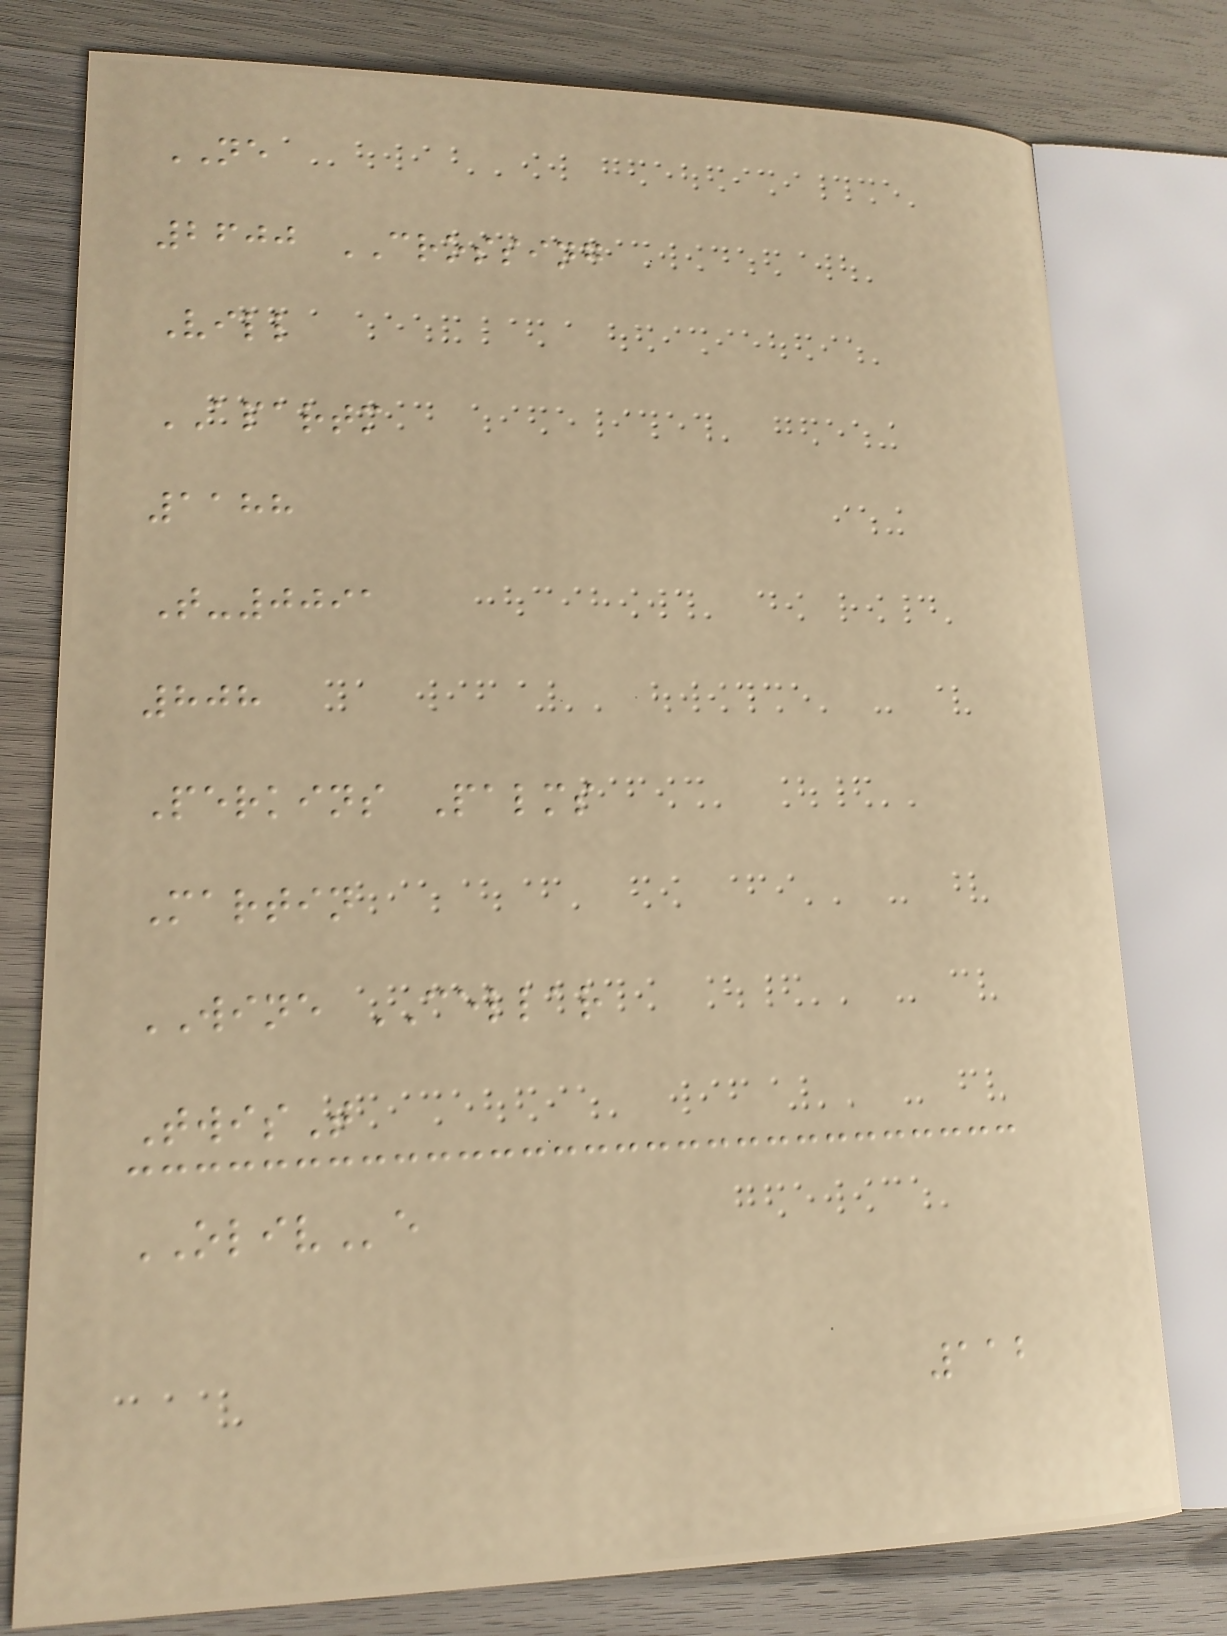NE
2600 CROSSING
Vill
APARTM
1188
T-0091
808
Perkins Palms
Martin
WINE CELLAR
TwisT
OLIVe
112
